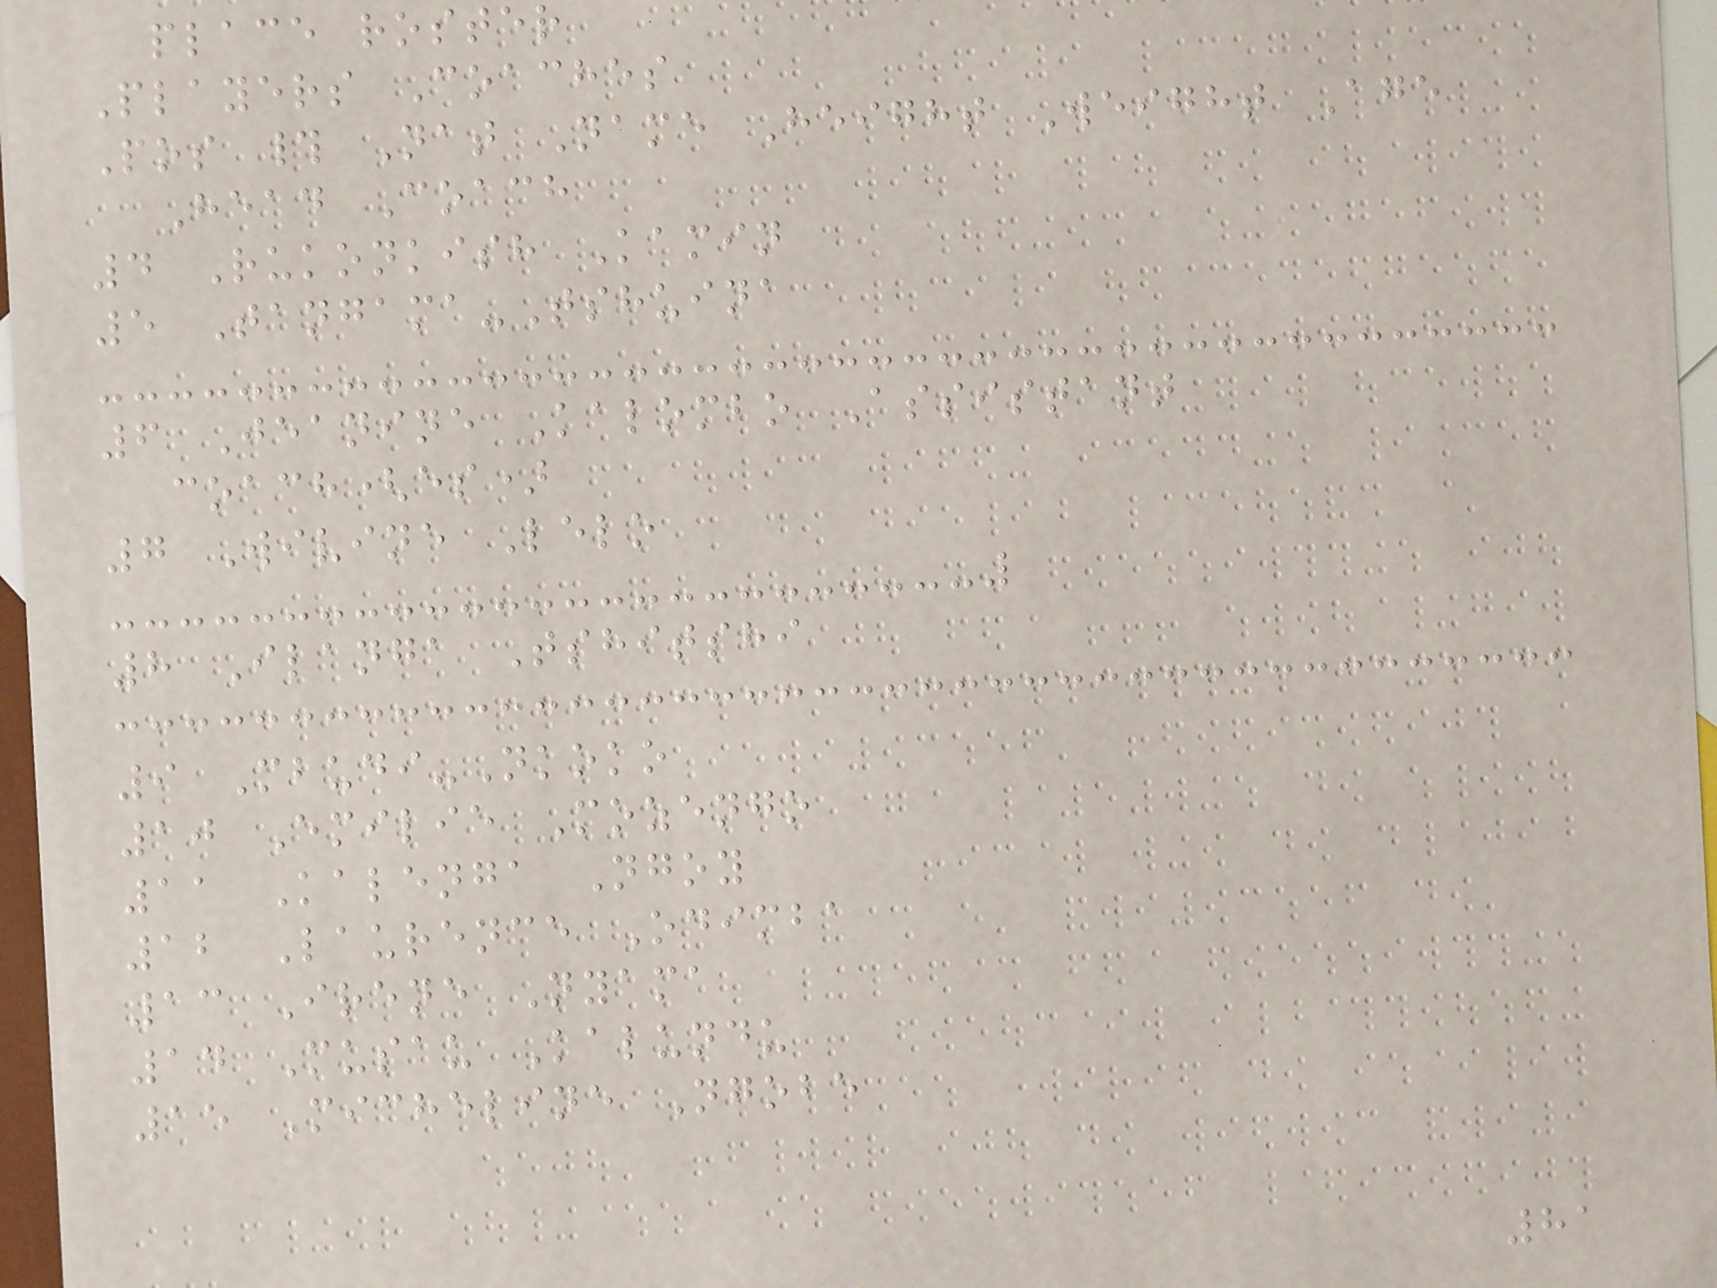place roster
Players Coaches
Pos # Nat Name Height Weight Age
Head Coach
4 Rukonkish Kamin
5 Tangama-Tshuina
6 Jeanine Kalombo Assistant
coach(es)
7 Wivine Lelo
8 Ilanga Tshitshi
9 Mbudi-Nkoko
10 Emilie Mozengo
11 Kalenga Ngoy
12 Laurence Odimba
13 Irene Nyama
14 Musau Kalundu
15 Micheline Ngobe
81
